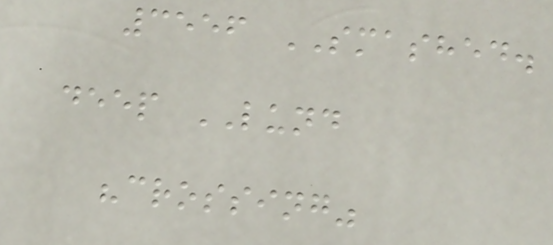3556 SMASHED.
deep LUND
"crossing"
